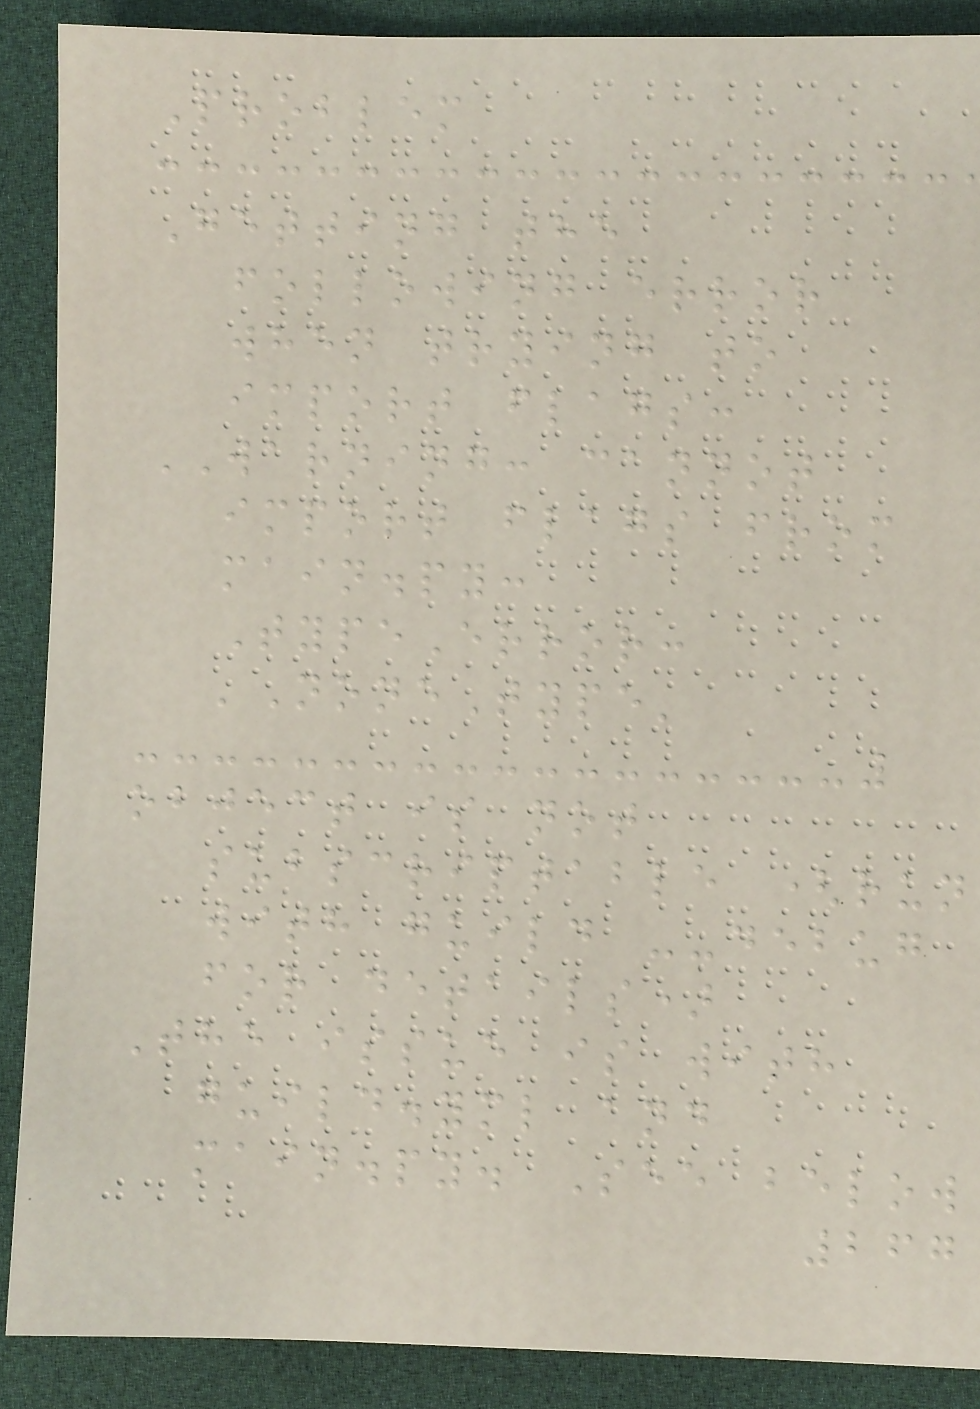Problem
Getting the
following error
when trying to
import flags:
WARNING: cannot
import flags from
main.py:
TypeError:
'NoneType'
object is not
subscriptable (run
with guild --debug
for details)
The issue is with
guild.yml and
main.py. See below
267
